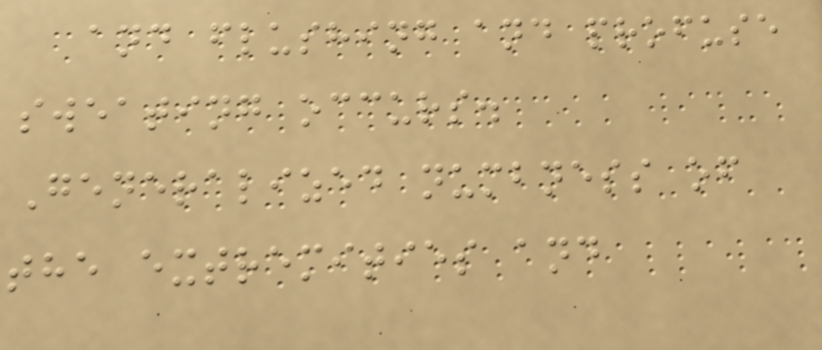and flushing and profuse
sweating occurs.
Generalized numbness of
the extremities and
